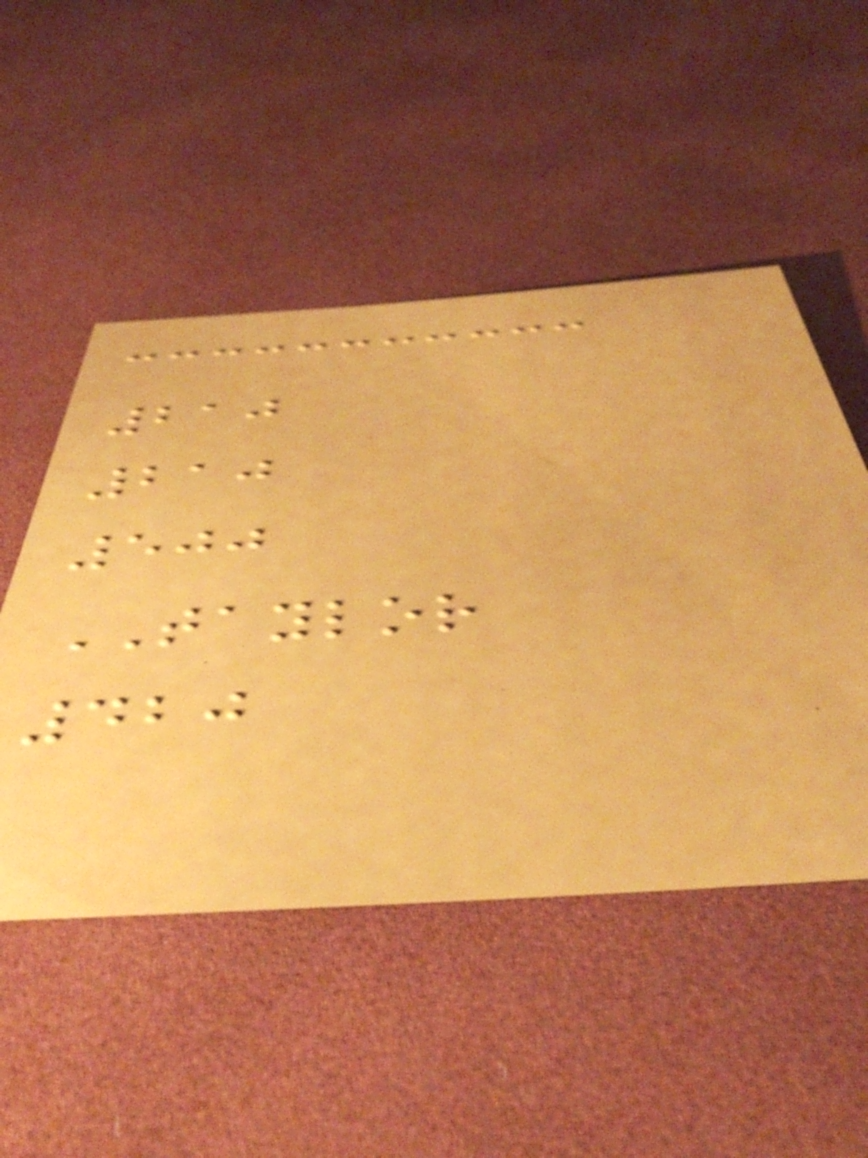210
210
500
TAYLOR
420
